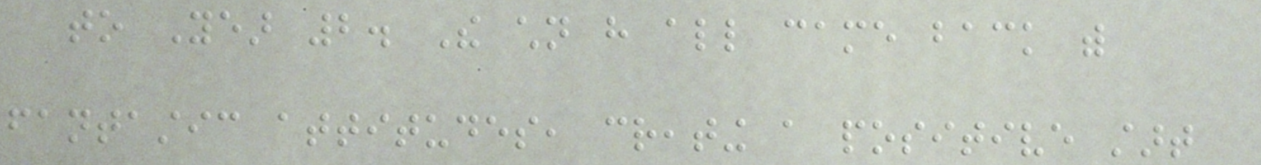to Year 2. The children have all came back with
fantastic attitudes, creating a positive start
